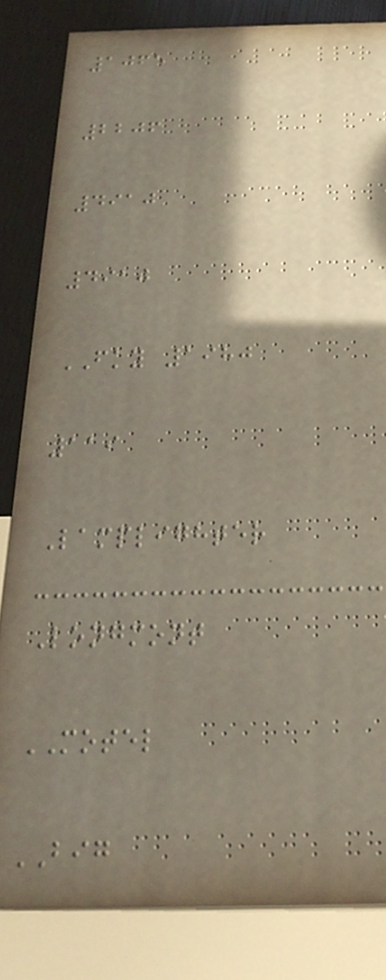1065
2206
4910
4910
FKY 1980
119
Lamplighter
Longmont
MOTEL
BIG
